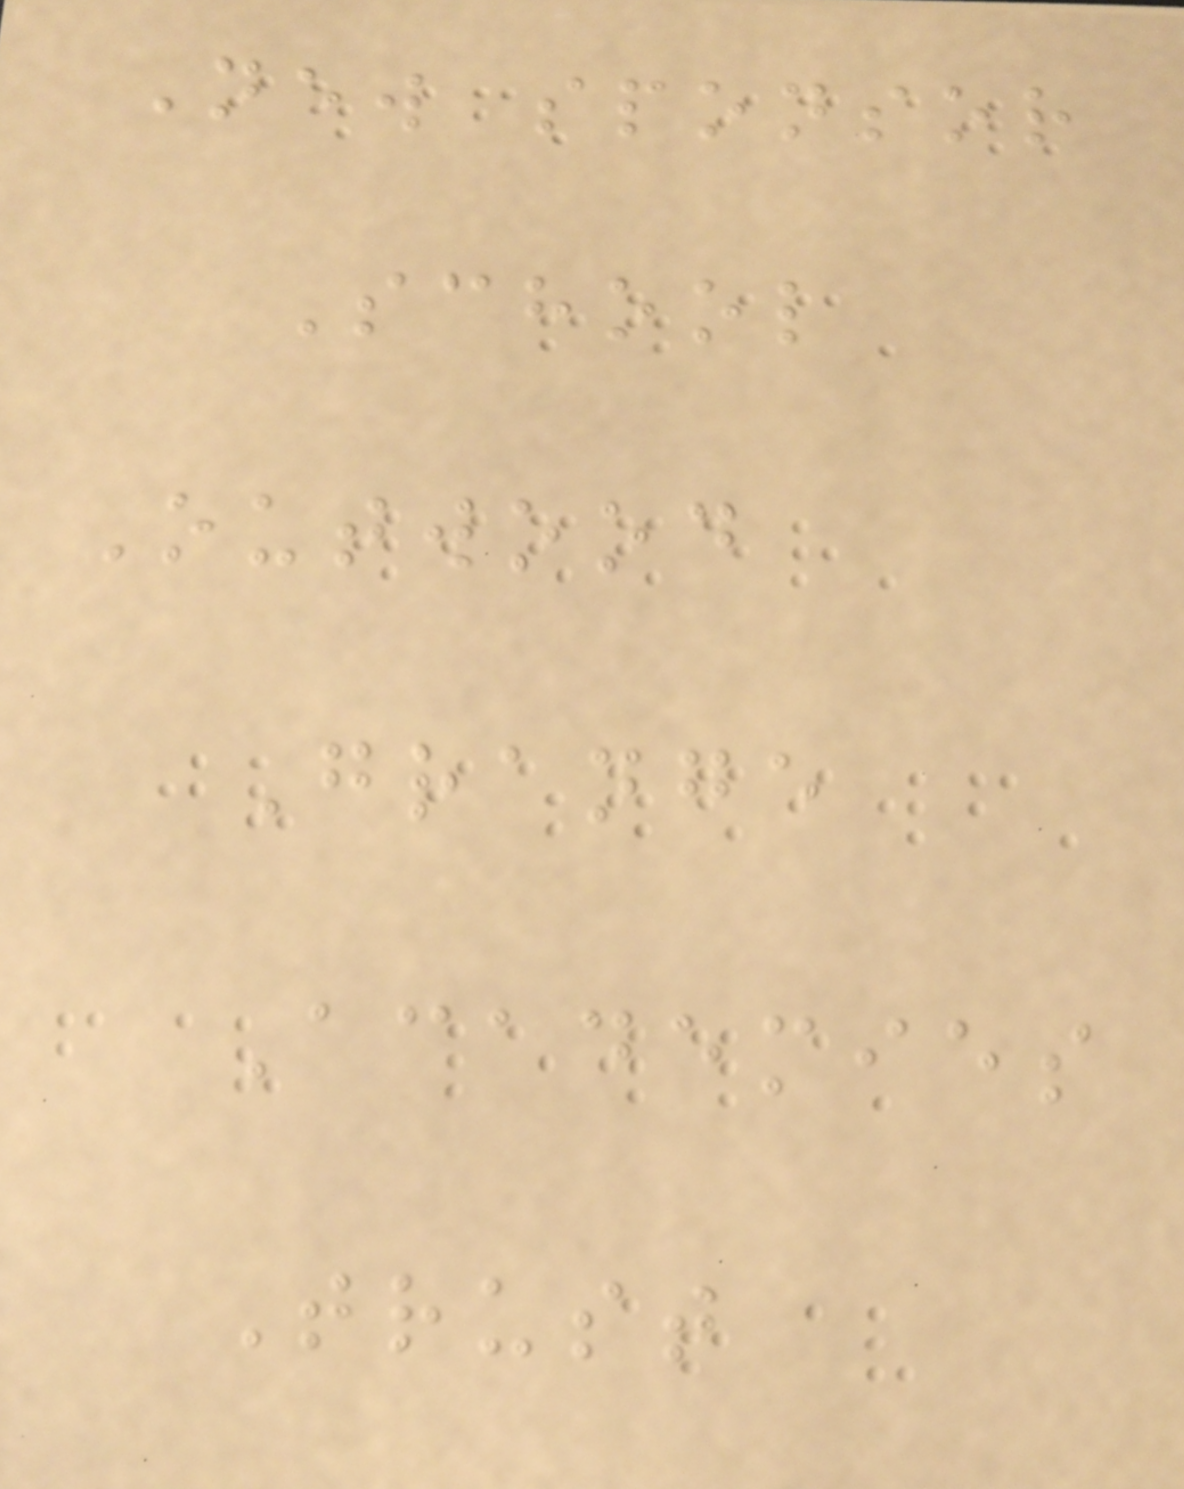New sponsor
School
Outwood
Grange
Academies
Trust
